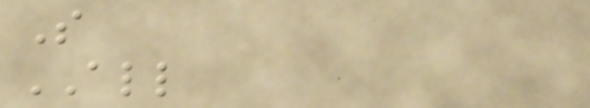S
ALL
